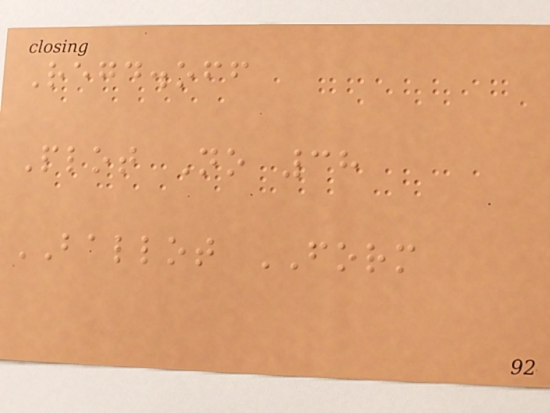Regd.off
Plot No 38
BALLOT FORM
